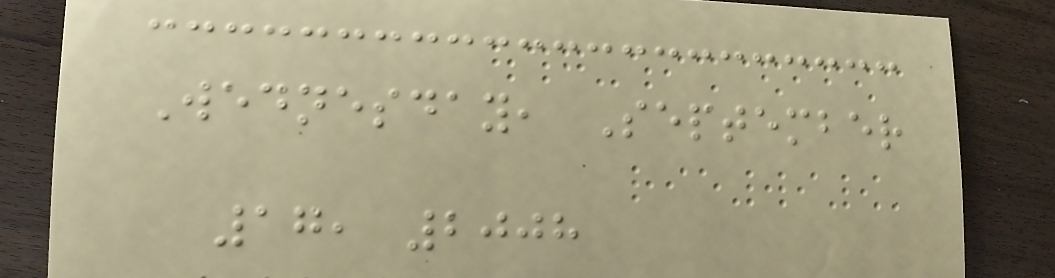Wednesday, September
17, 2008
